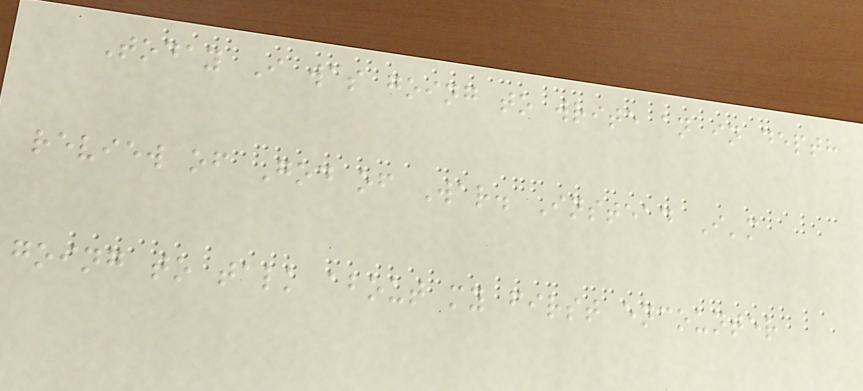Today I was going to write an in depth
review of God of War. Instead I'm
going to talk about my first encounter
